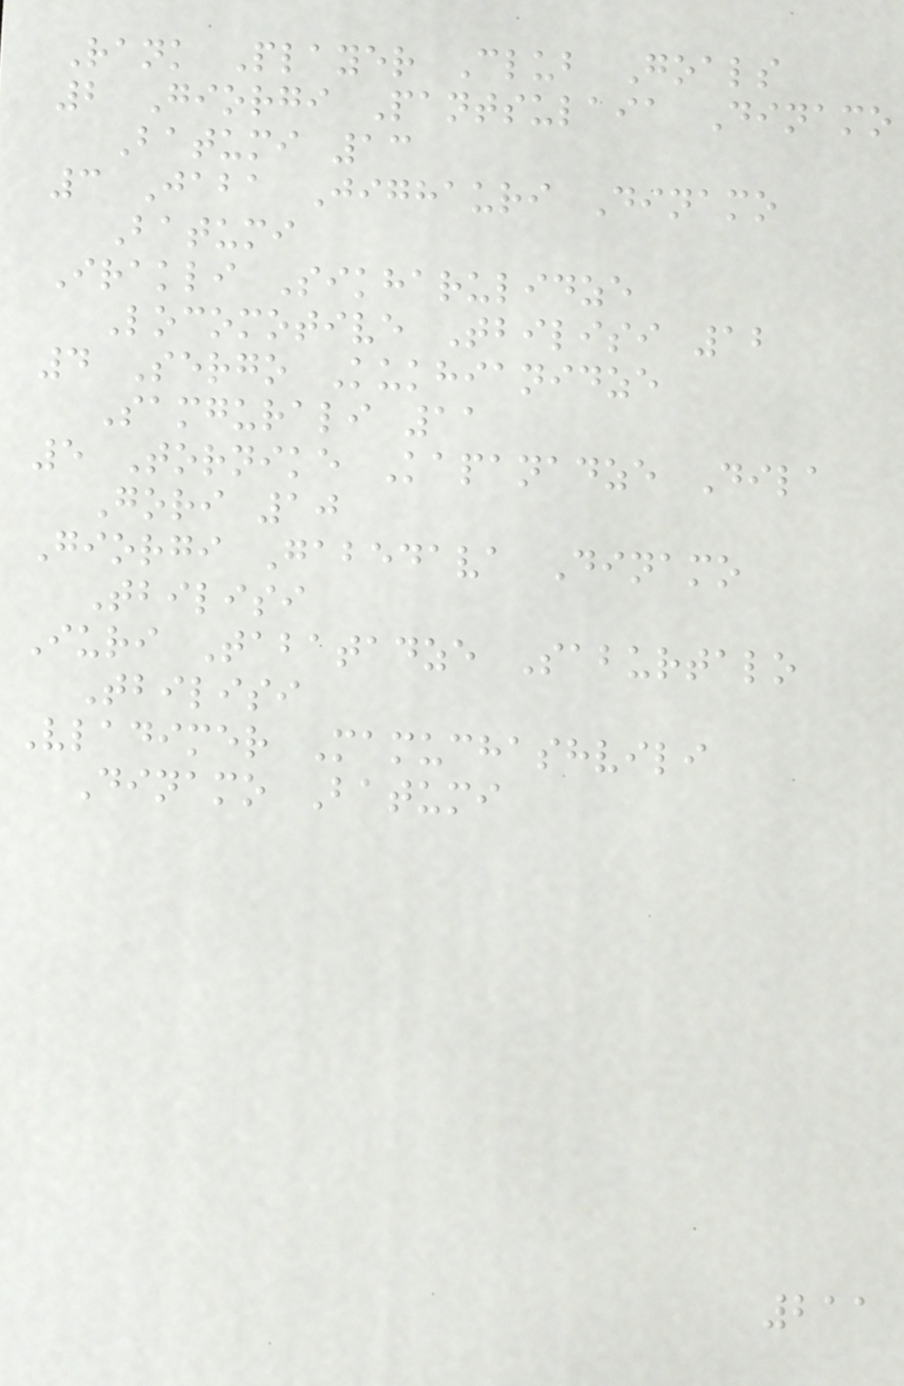Rank Player Club Goals
2 Giorgi Pantsulaia Dinamo
Batumi 13
3 Jaba Jighauri Dinamo
Batumi
Irakli Sikharulidze
Locomotive Tbilisi 12
4 Sergo Kukhianidze
Samgurali 11
5 Tornike Kapanadze Dila
Gori 10
Giorgi Gabedava Dinamo
Tbilisi
Iuri Tabatadze Saburtalo
Tbilisi
Vladimer Mamuchashvili
Dinamo Batumi
211
